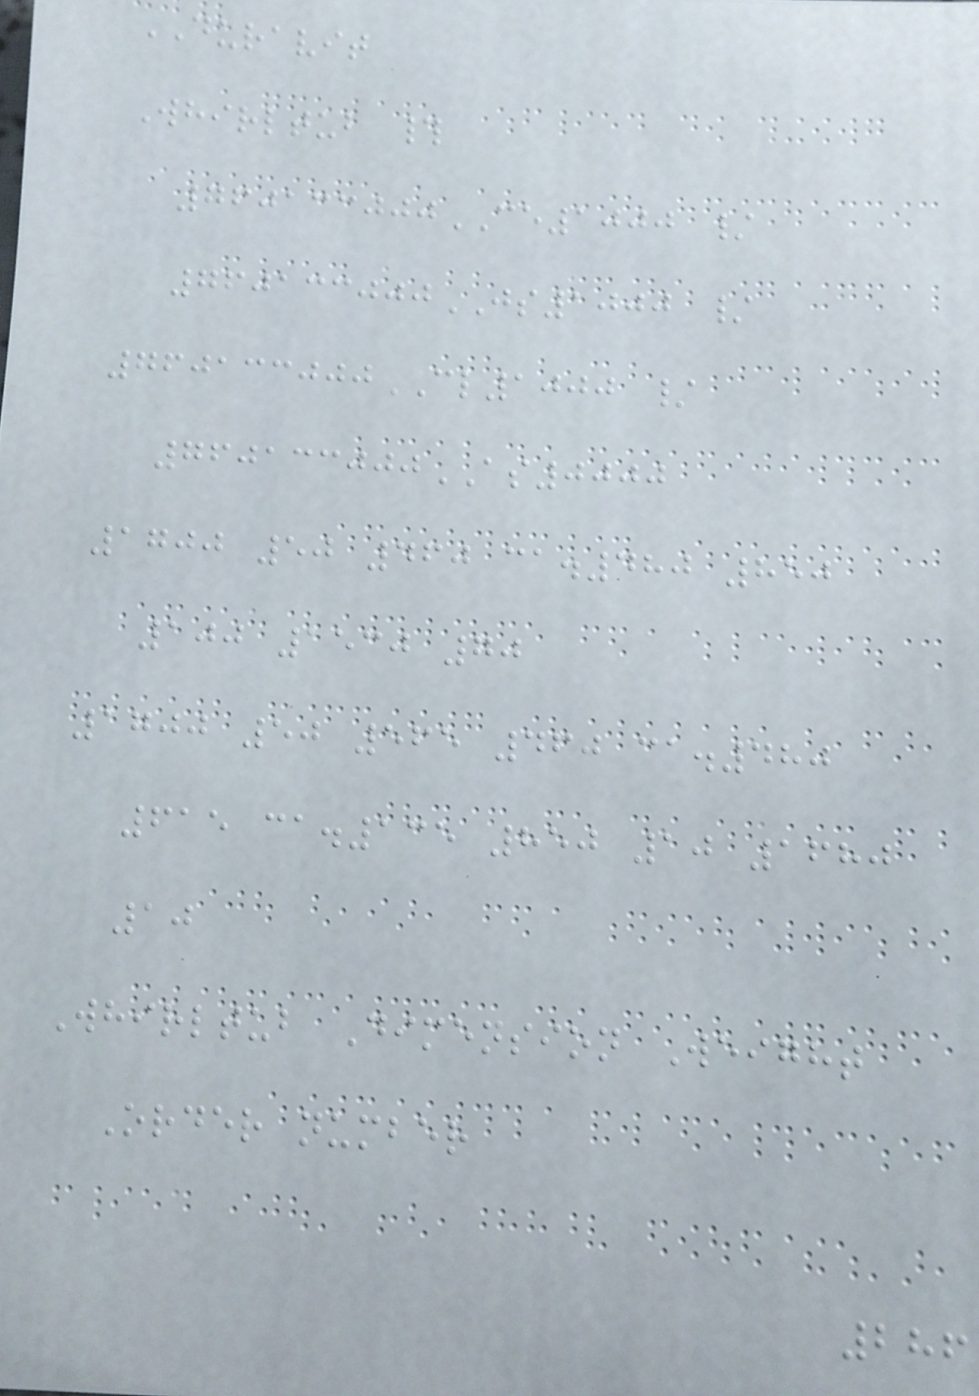DURAVIT
Whirltub #
760133000CE1000 /
760133000JS1000 /
760133000CL1000 /
760133000AS0000
1700 50 460 ca.480 850
100 1530 70
1700 50 565 460 ca.480
615 ca.135 850 10 1680
10
Whirltub Dimension Weight
Order number
286
